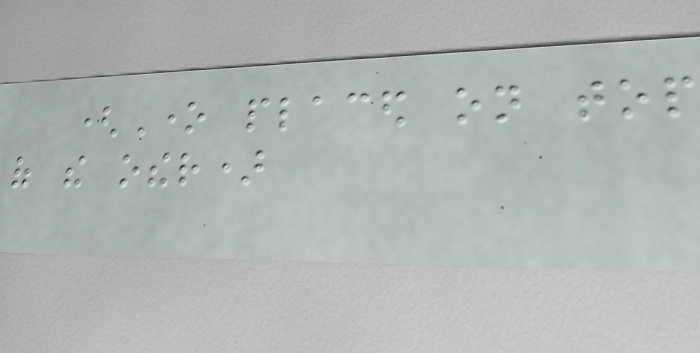(One placed on top
of the other)
